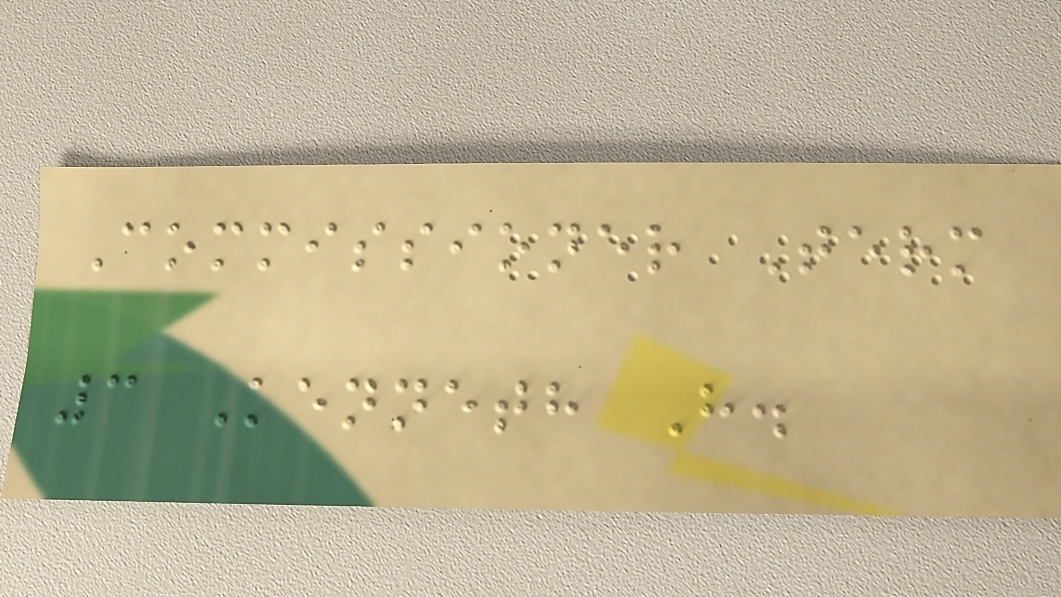Commissioner Term
3 Kenneth H.
